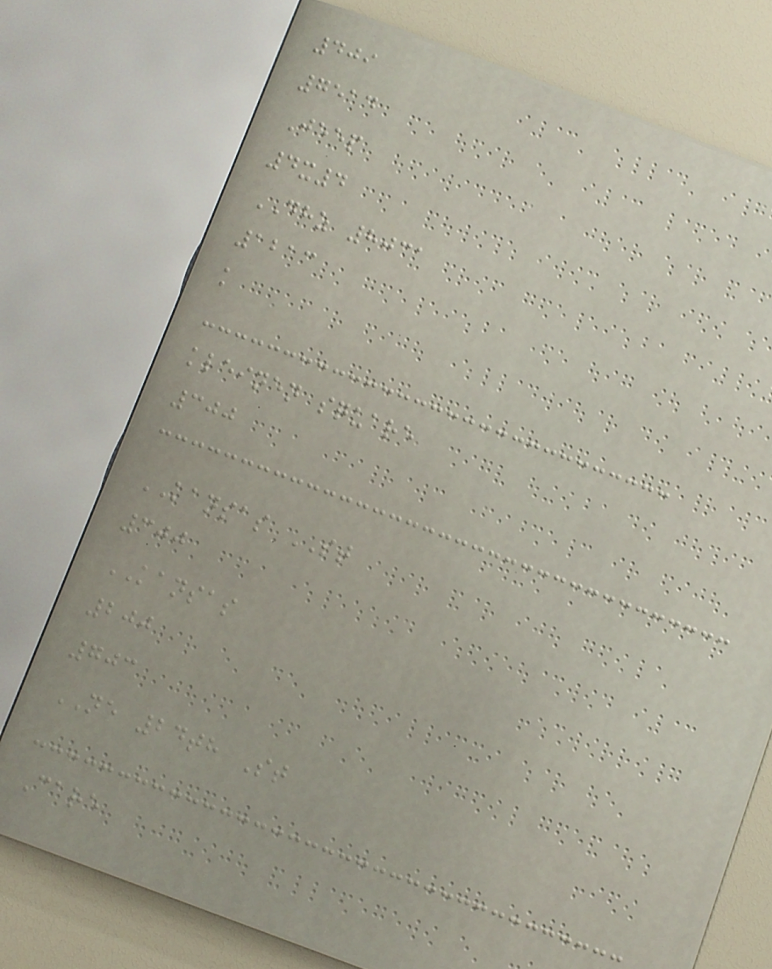409
7514
Jeep
4x4
DHZ 8031
1213
k
kleinen square
300
KANSAS ST
300
KANSAS
200
703
NE 24th St
Care
